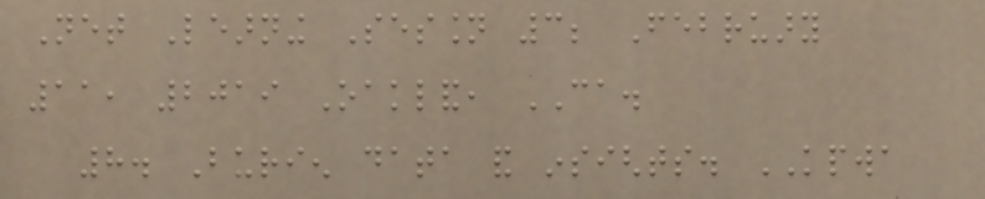Net Learning Session 3; February
11, 2019 Oakland, CA.
8. Burien data and insights. KPWA
